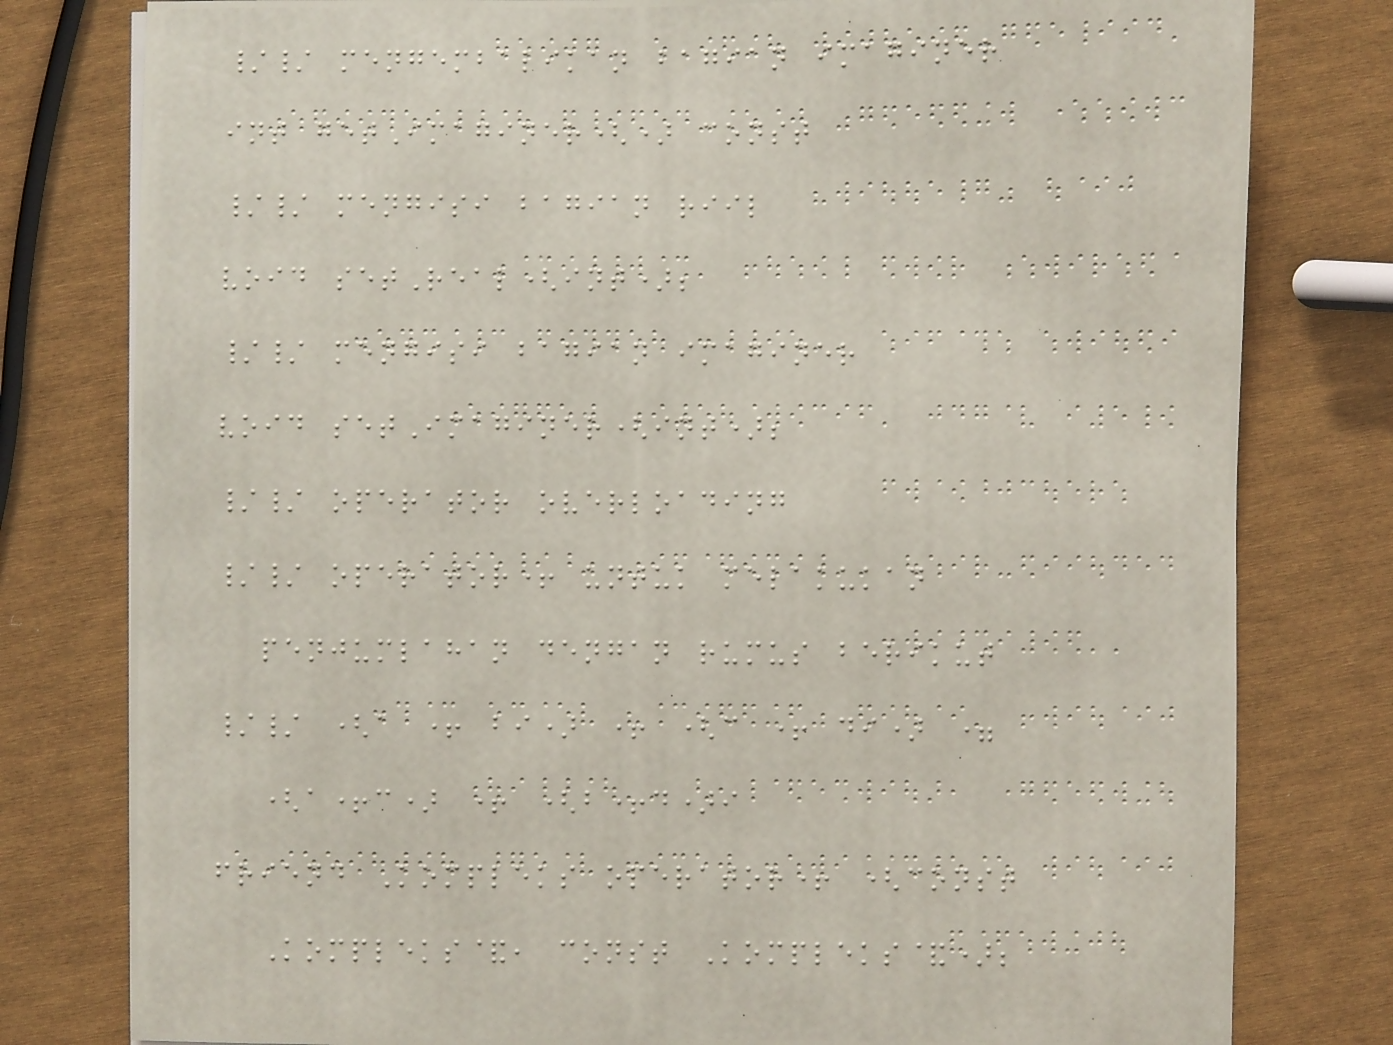// mengembalikan bagian imaginer
int getImaginer() const
// mengisi bagian riil
void setReal(int);
// mengisi bagian imaginer
void setImaginer(int);
// operator overloading
// operator+ untuk melakukan
penjumlahan dengan rumus berikut
// (a + bi) + (c + di) =
(a+c) + (b+d)i
friend Kompleks operator+ (const
Kompleks&, const Kompleks&);
